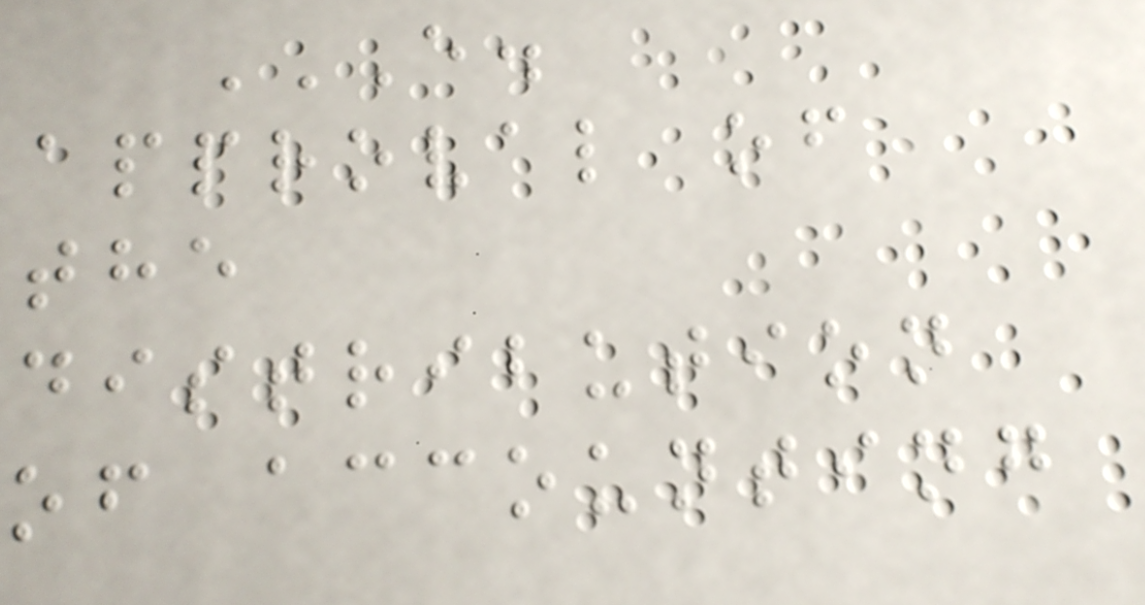E.
APPROVAL OF
THE
DISTRIBUTION
OF ACCOUNTING
